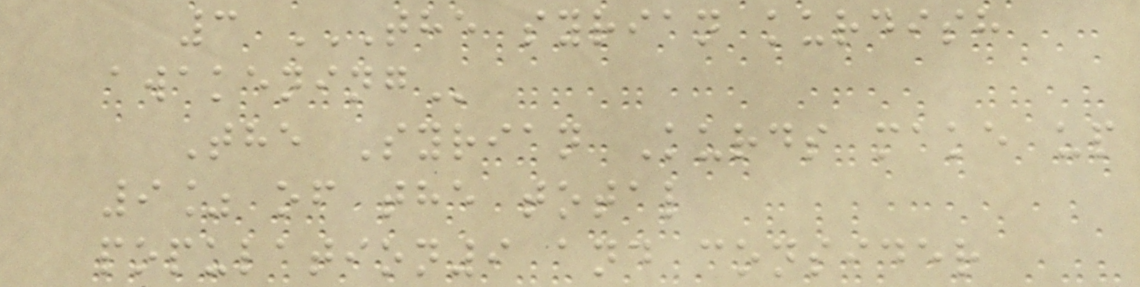3 THE SYRIAN KURDISH
AWAKENING
The Syrian Kurds make up
9% of the total
population9 and consider
